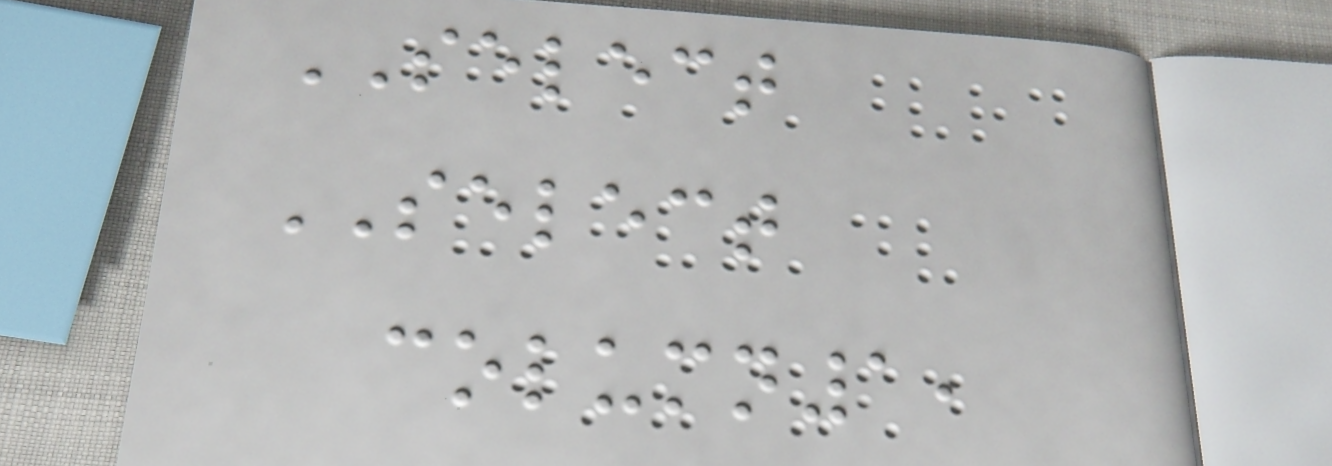SELECT
SELECT
column1,
